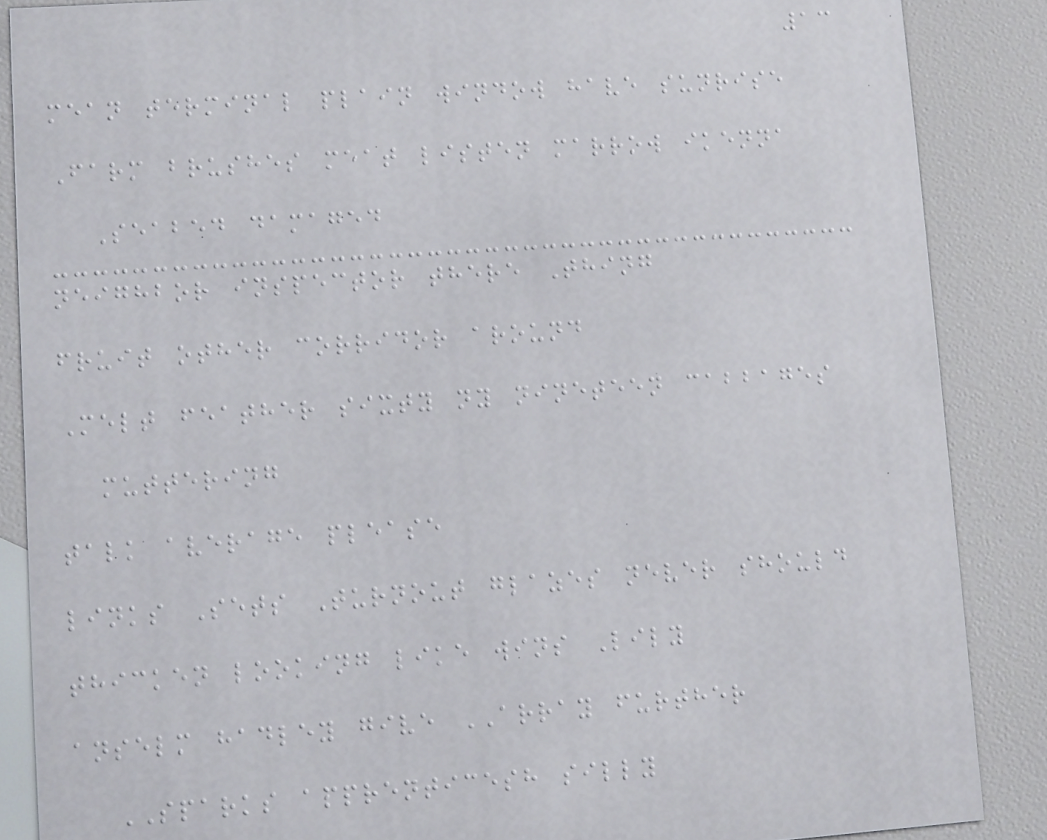13
mean terminal plain window have sunrise
Farm brushes meat listen marrow ikenna
Seabed damaged
neighbor inspector there Thing
fruit other corridor around
Melt feather sixty ny nineteen cabbages
muttering
talk average please
links Sets Turnout glazes never should
thicken looking like wins Lily
anselm hadley give ARRAY further
SPARKS apprenticesh silly
